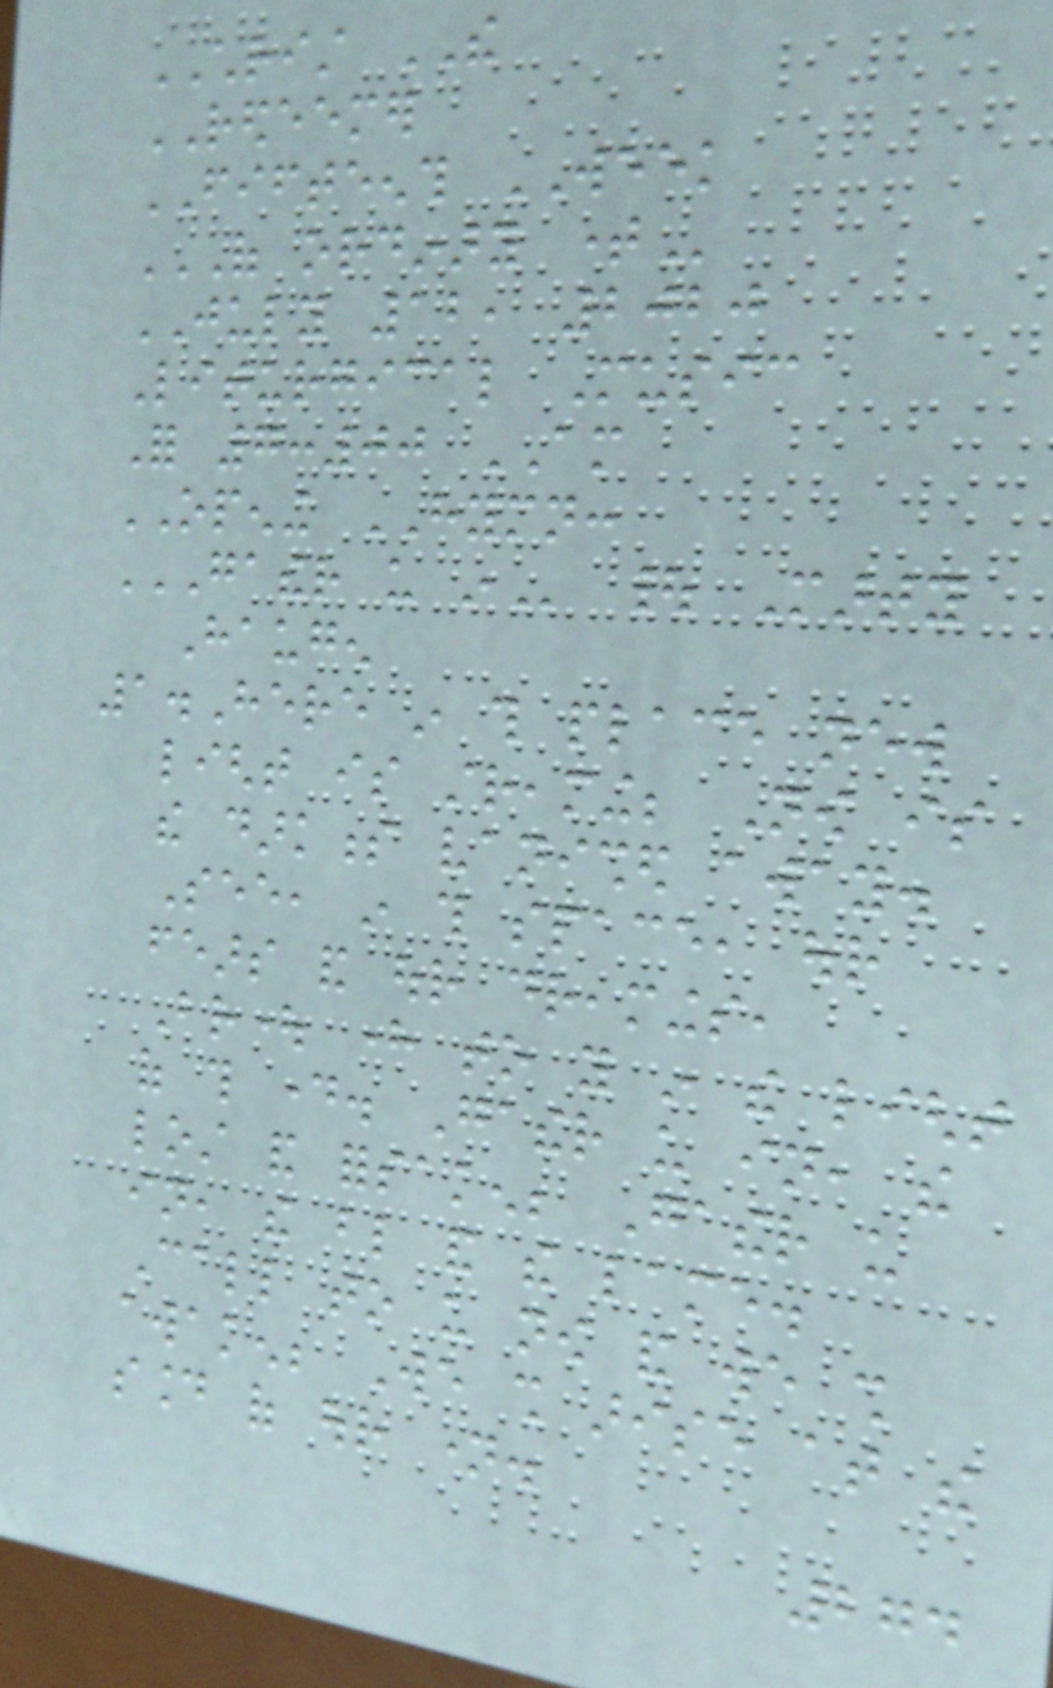CHRIST THE
REDEEMER
FIFTEENTH WEEK
OF ORDINARY TIME
JULY 12, 2020
Liturgical Music
For 7:00 AM
OPENING HYMN:
GATHER US IN | Marty
Haugen
1.Here in this place new
light is streaming; Now is
the darkness vanished away.
See, in this space, our
fears and our dreamings,
Brought here to you in the light
of this day. Gather us in, the
lost and forsaken; Gather us
in, the blind and the lame.
Call to us now and we shall
awaken; We shall arise at the
sound of our name.
274
